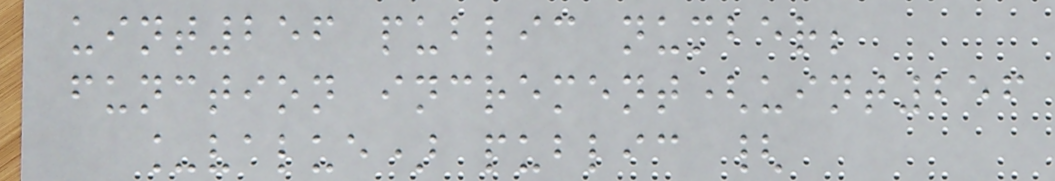uint256 public number;
function increment(uint256
_value) public {
